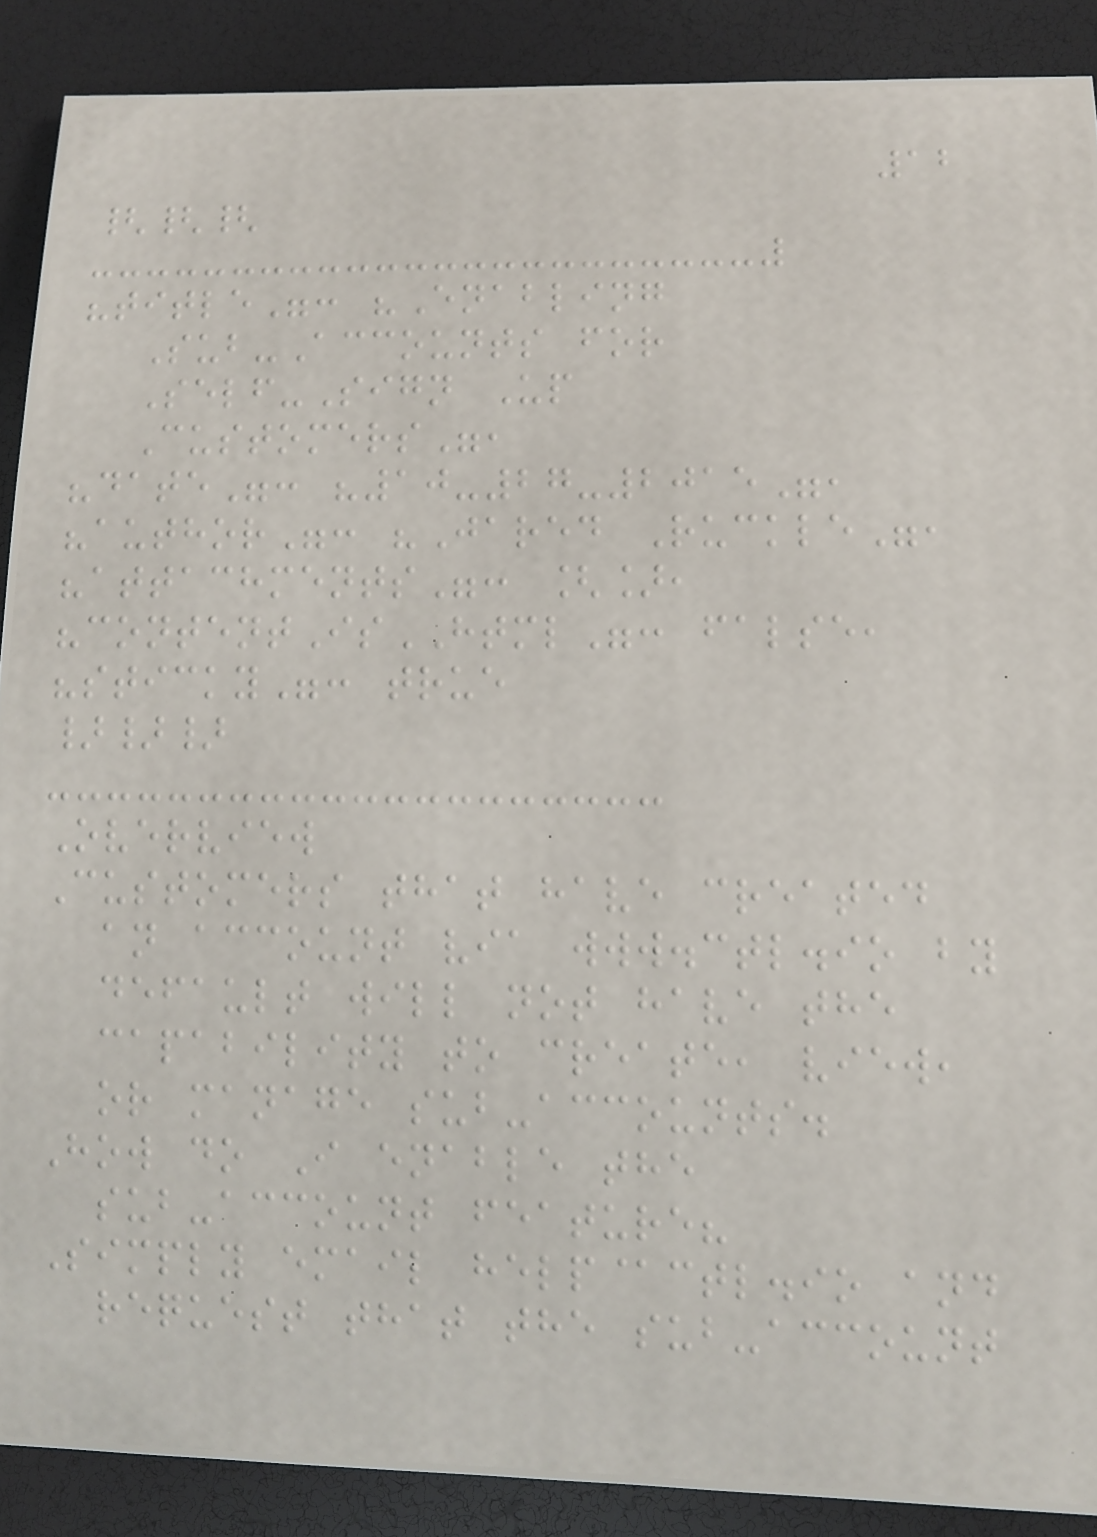12
{{{
"title": "Enabling
Sub-Accounts for
Self-Sign Up
Customers",
"date": "10-27-2015",
"author": "Jared Ruckle",
"attachments": [],
"contentIsHTML": false,
"sticky": true
}}}
Overview
Customers that have created
an account via www.ctl.io by
default will not have the
capability to create, view,
or manage sub-accounts.
How do I enable the
sub-account feature?
Simply email help@ctl.io and
request that the sub-account
